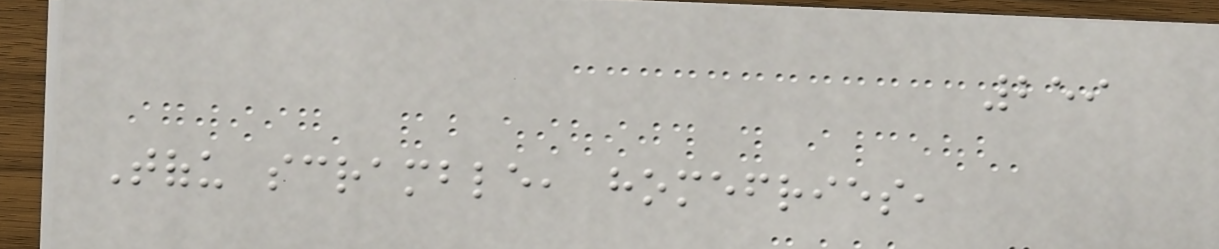259
Tofu scramble, homefries,
